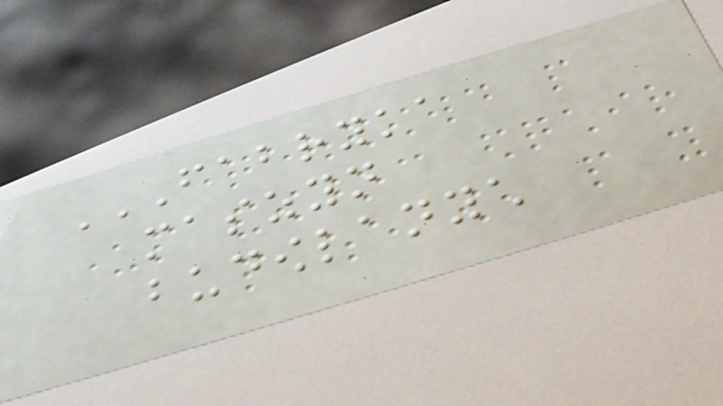FABRYKA
MASZYN
BUDOWLANYCH
